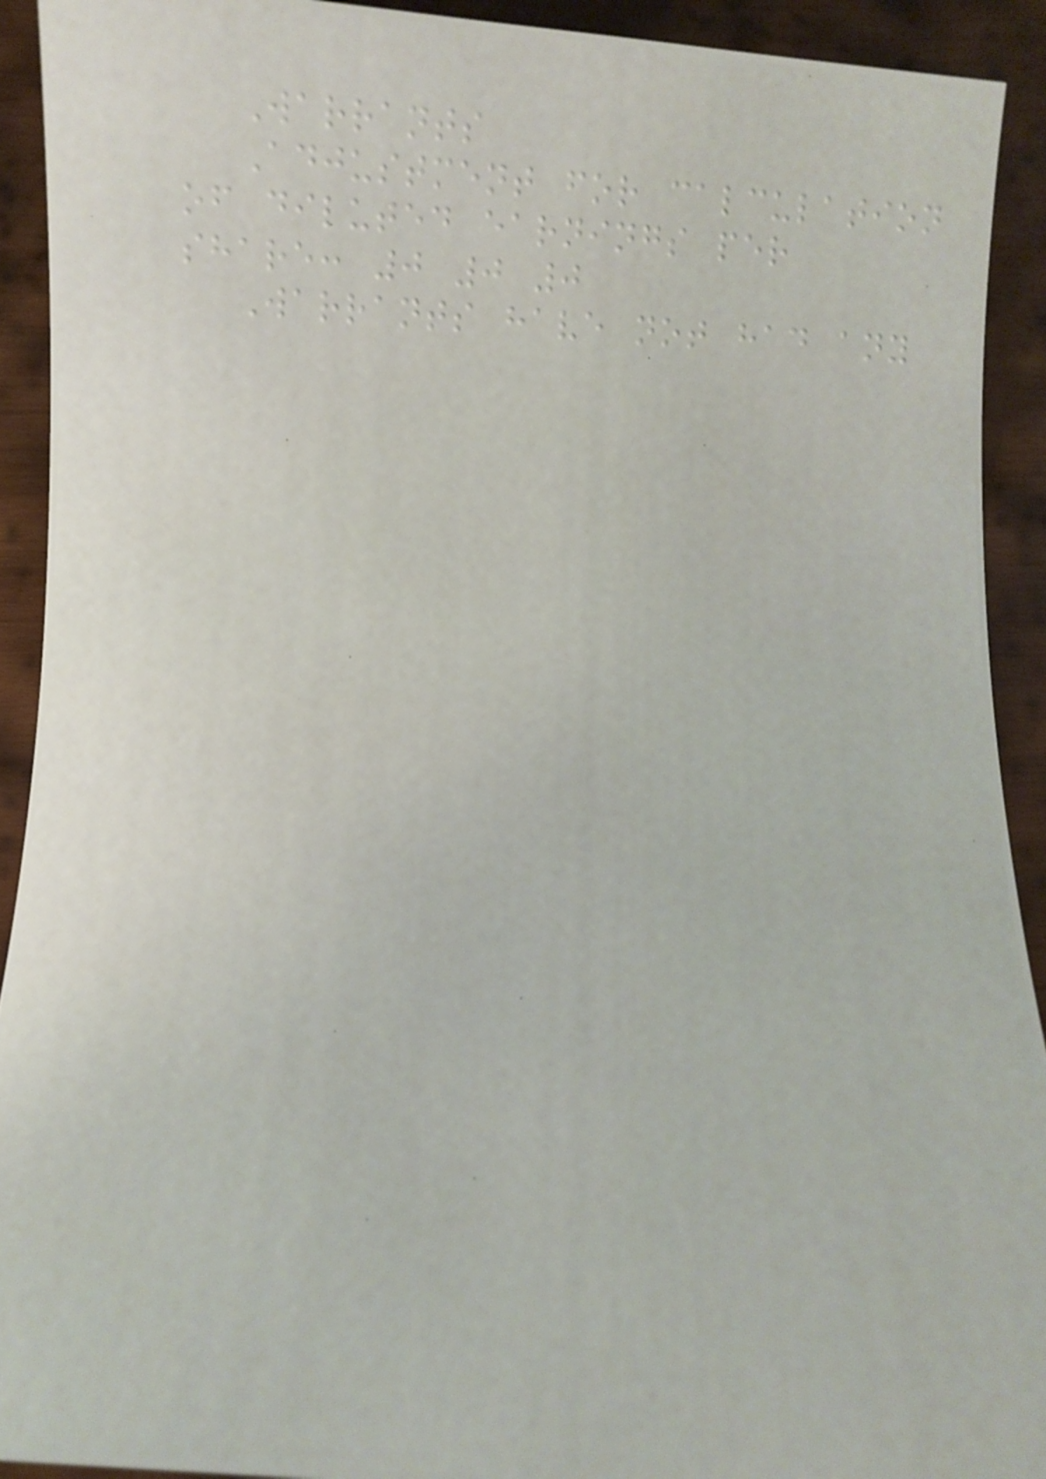Warrants
Adjustment for calculation
of diluted earnings per
share: 0 0 0
Warrants have not had any
